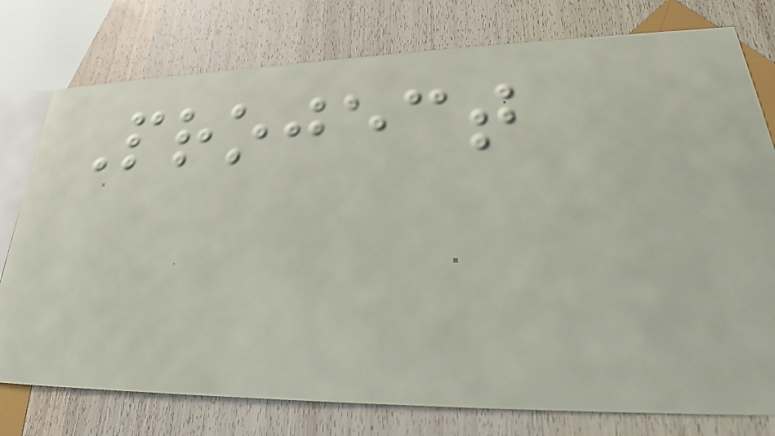Project
